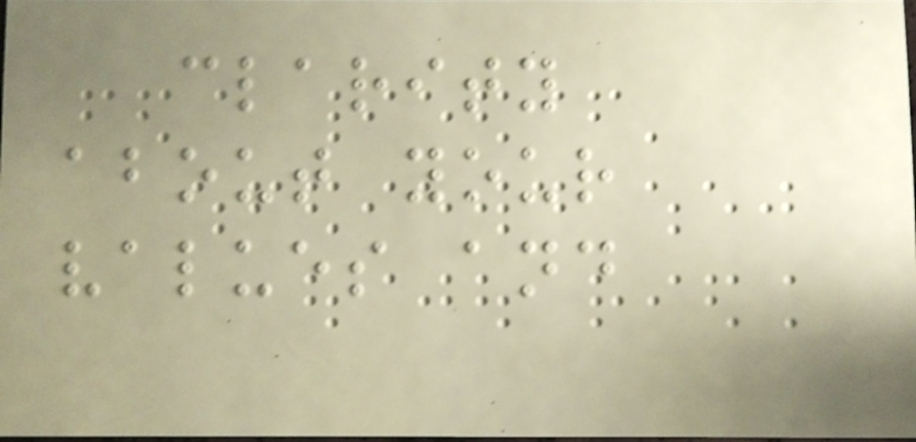clarity
about your
values and
